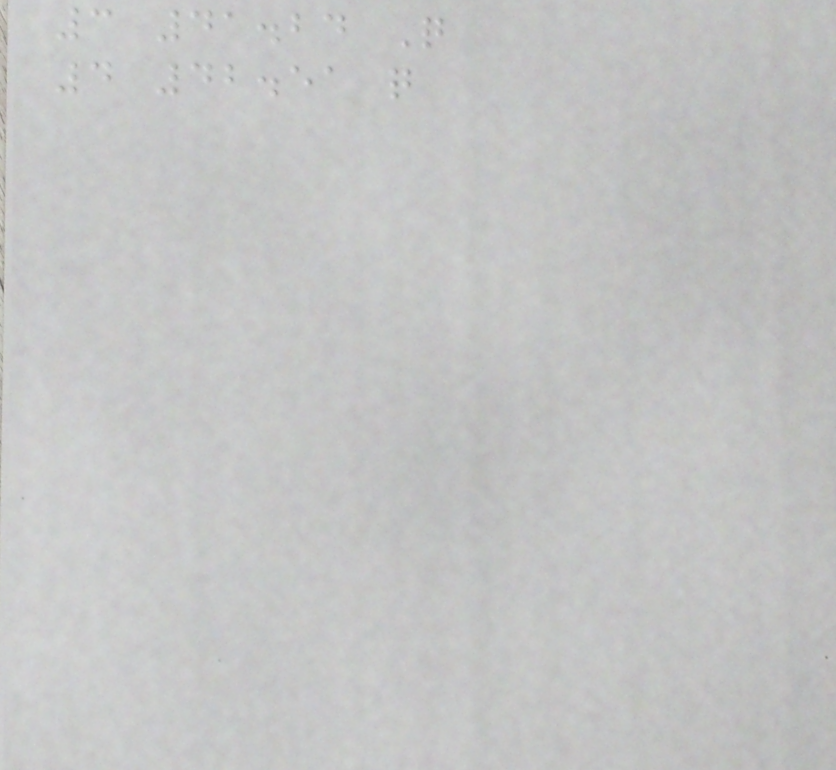3 41.24 Q
4 42.51 q
